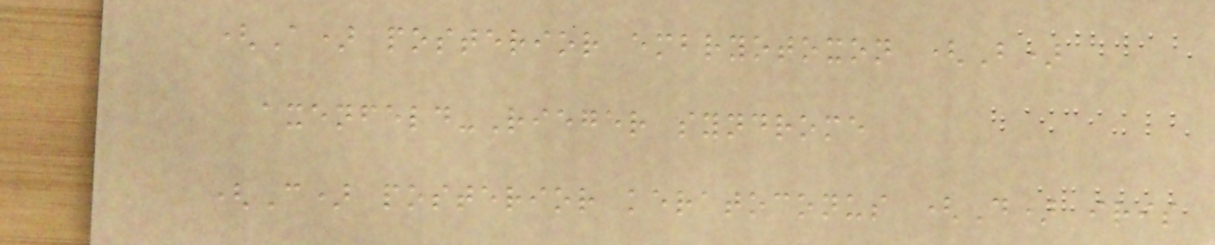(A) posterior embryotoxon (B)
axenfeld-Rieger syndrome
(C) posterior keratoconus (D) iris
